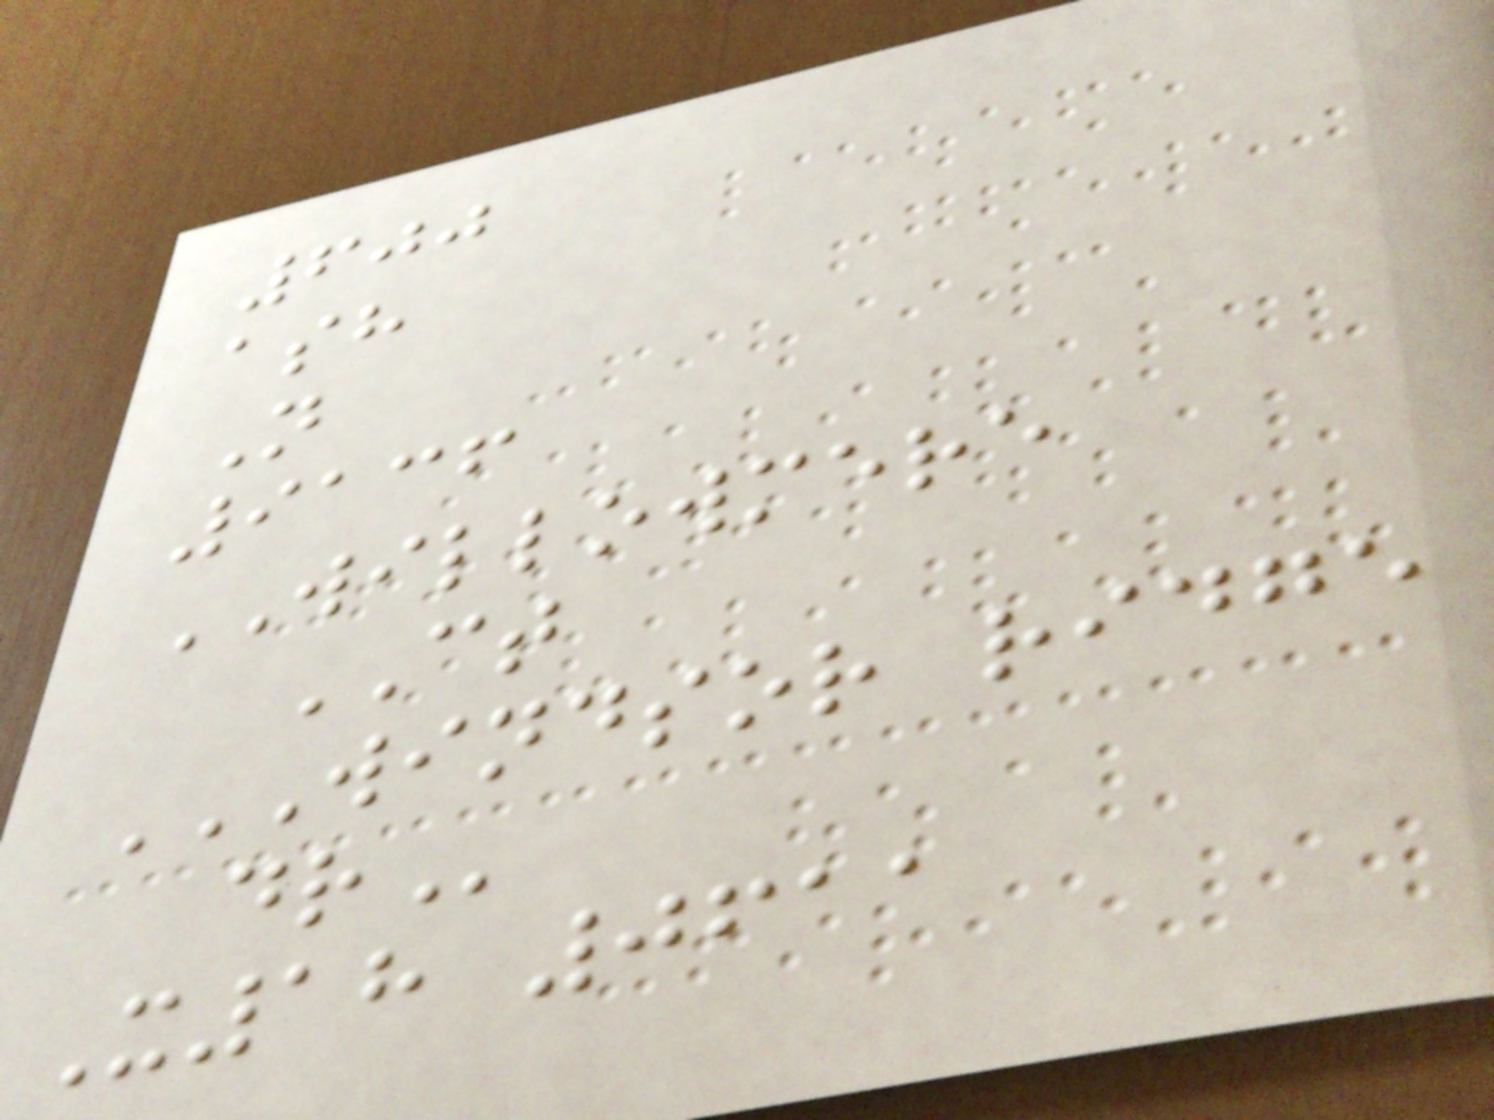600
ash
N
9136
WILLOWMERE
CT
WINDSOR RIDGE
DR
X18 0611
